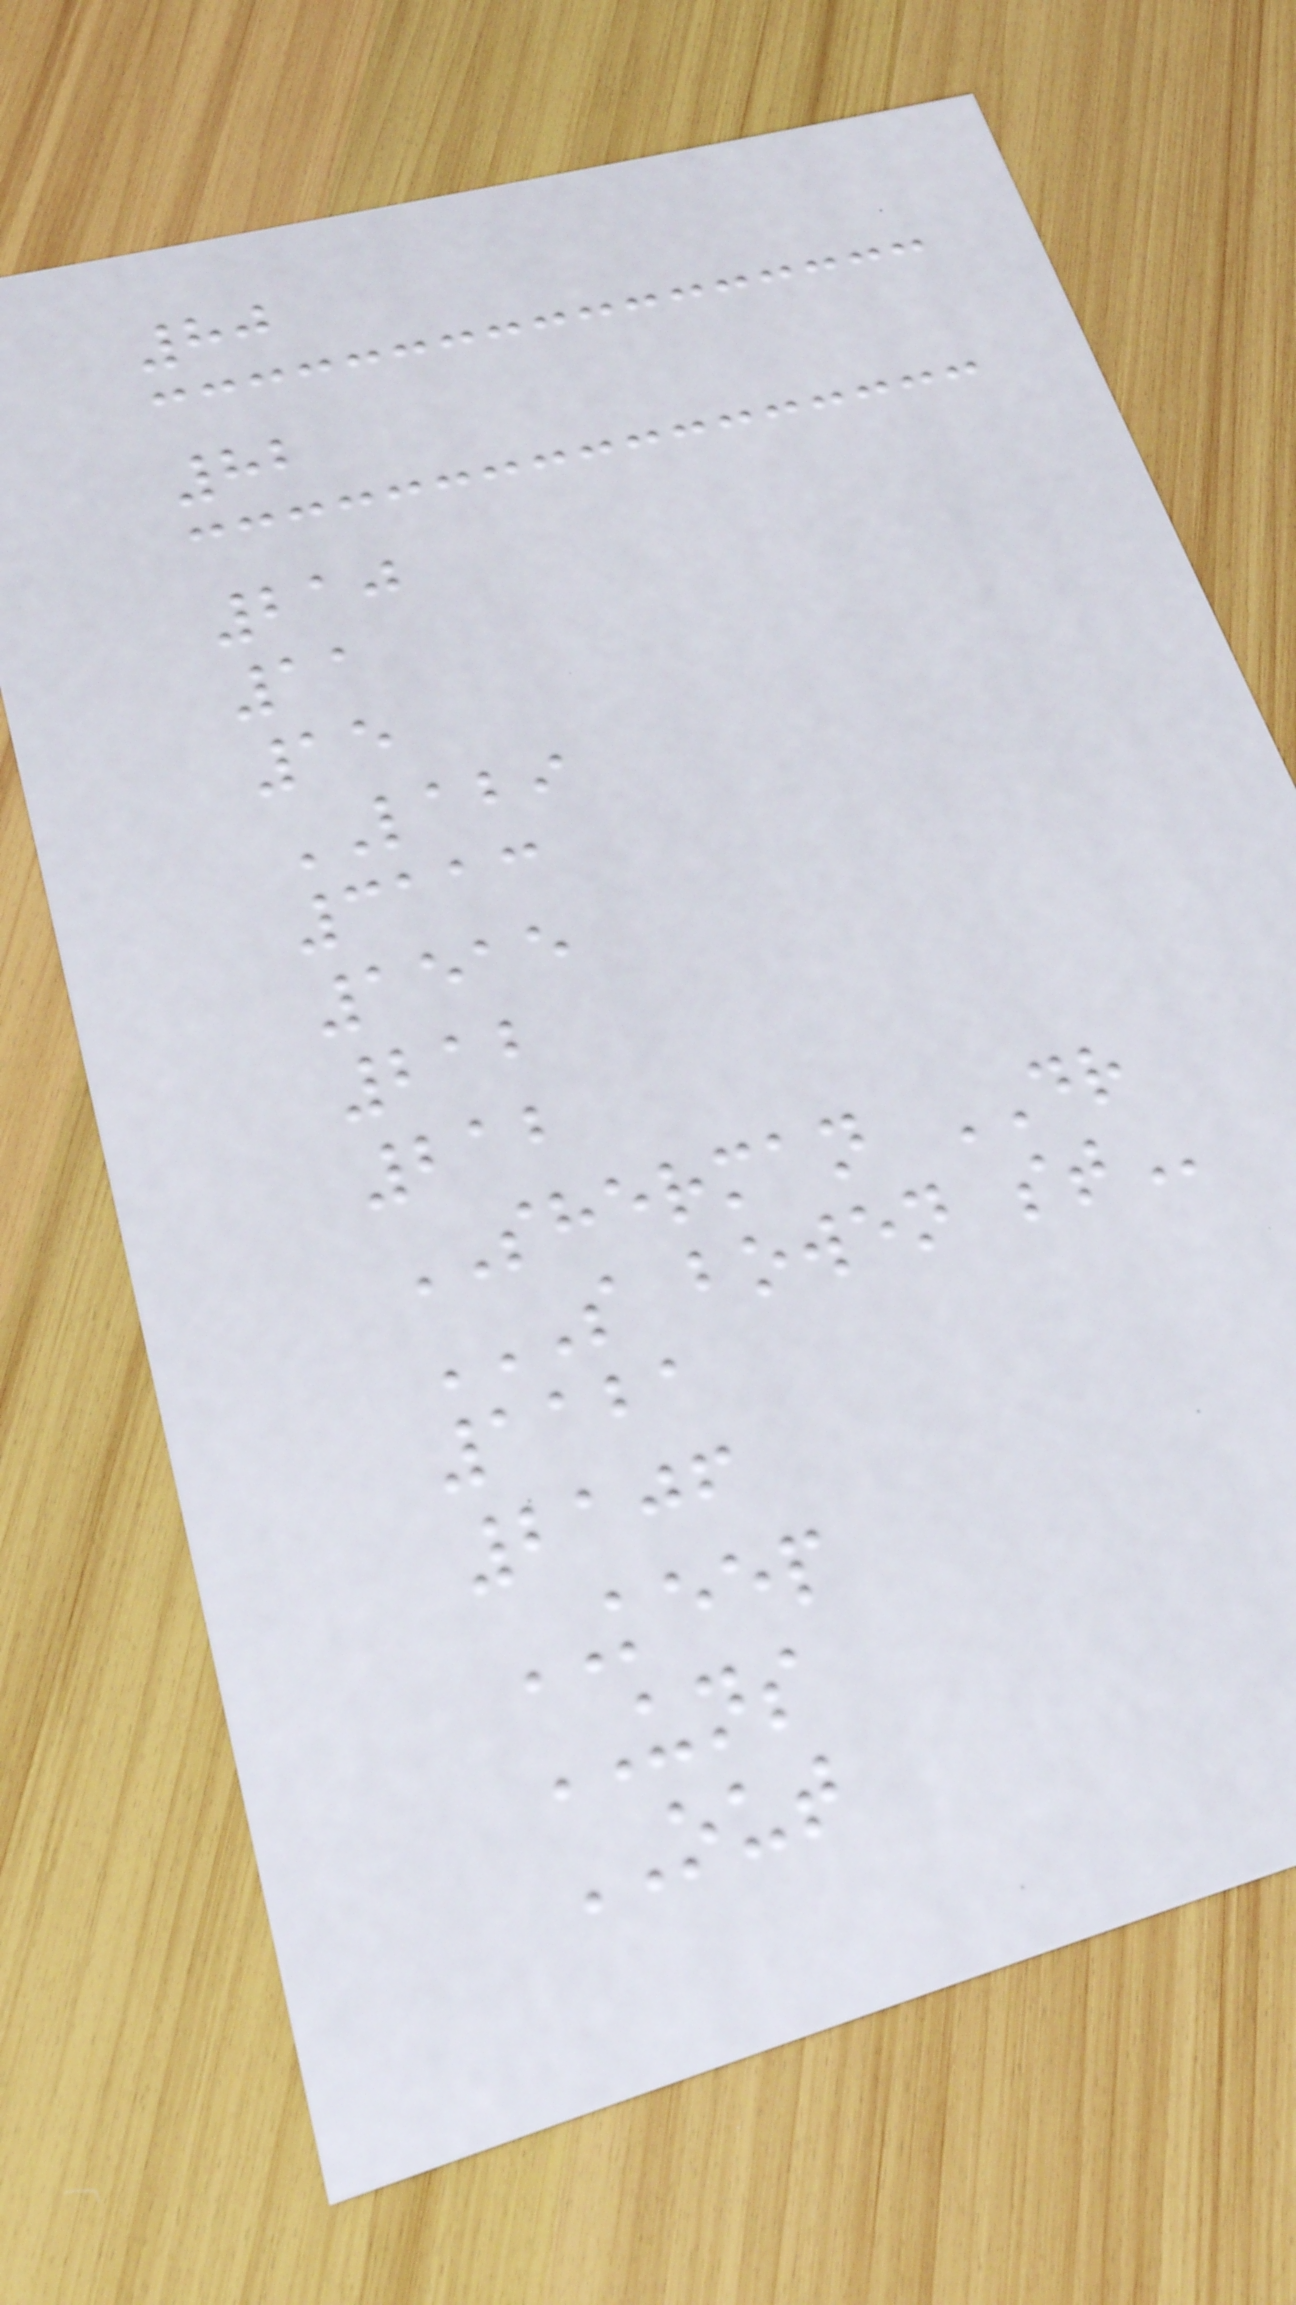80
82
210
11
15
LABI
3113
1515
212
212
SHERMAN DR
S BOWEN ST
1121
2106
KEEP
UNS
OUT
